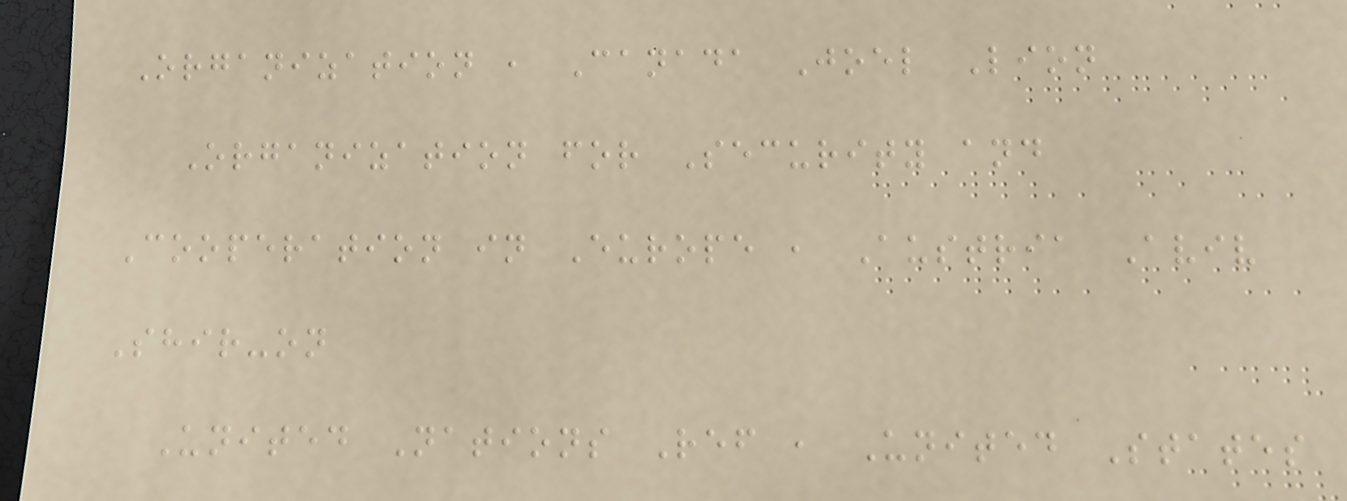Organization , Canada Joel Lion
Organization for Security and
Cooperation in Europe , Austria Aviv
Shir-on
United Nations Ref , United States
